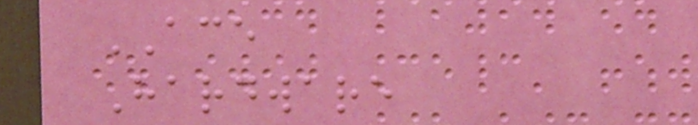ACE
Hardware
